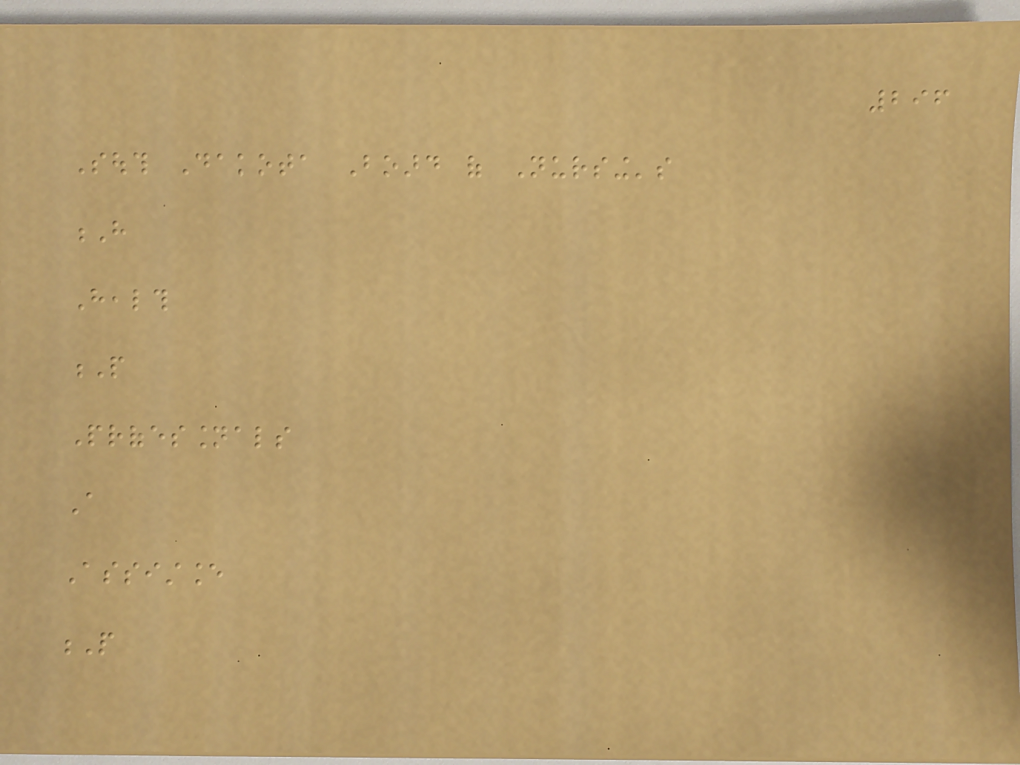296
South Dakota Board of Nursing's
H
Health
P
Professionals
A
Assistance
P
